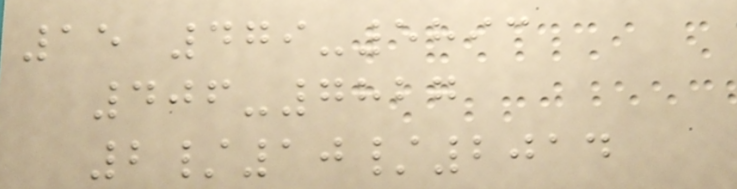15 479-5893
406-7827
2/10/2014
